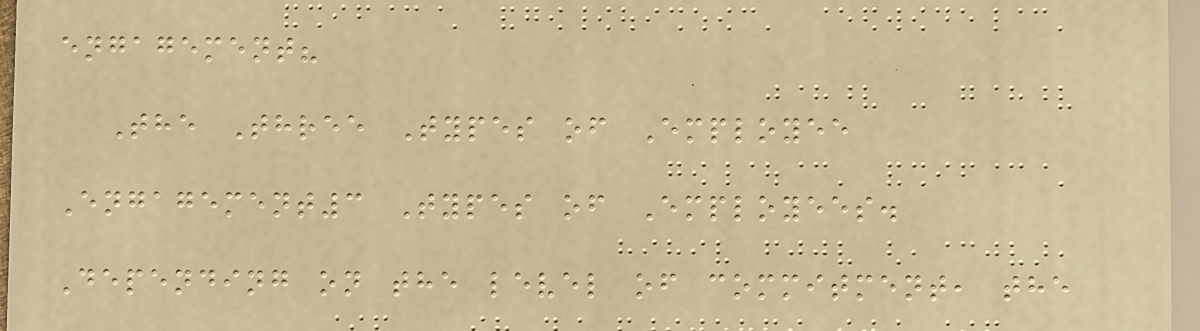engagement?
The Three Types of Employee
Engagement3 Types of Employees.
Depending on the level of commitment, the
